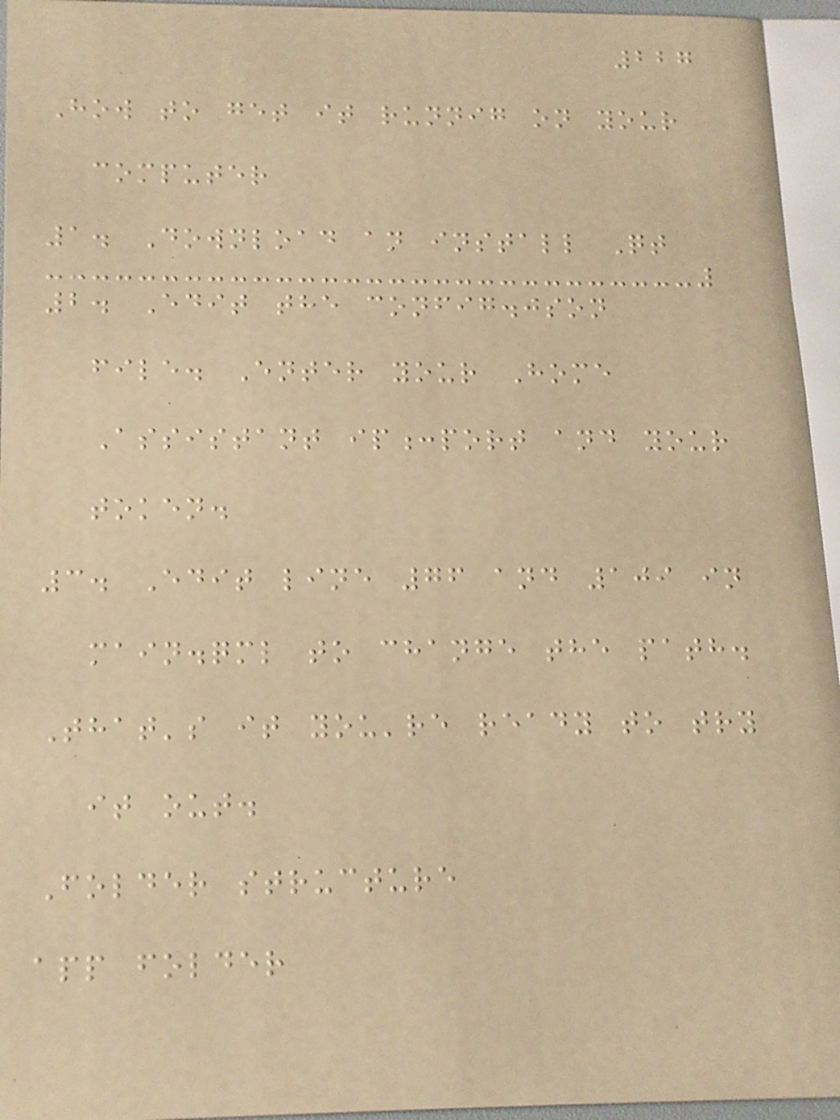227
How to get it runnig on your
computer
1. Download an install Qt
2. Edit the config.json
file. Enter your Home
Assistant ip:port and your
token.
3. Edit line 76 and 109 in
main.qml to change the path.
That's it you're ready to try
it out.
Folder structure
app folder
